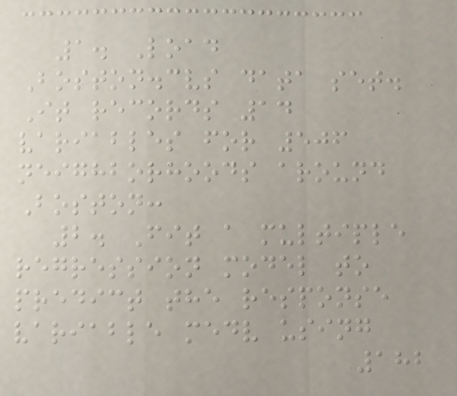1. Load
Boston.cvs data set.
It records 14
variables for 506
neighborhoods around
Boston:
2. Fit a multiple
regression model to
predict the response
variable medv using
182
